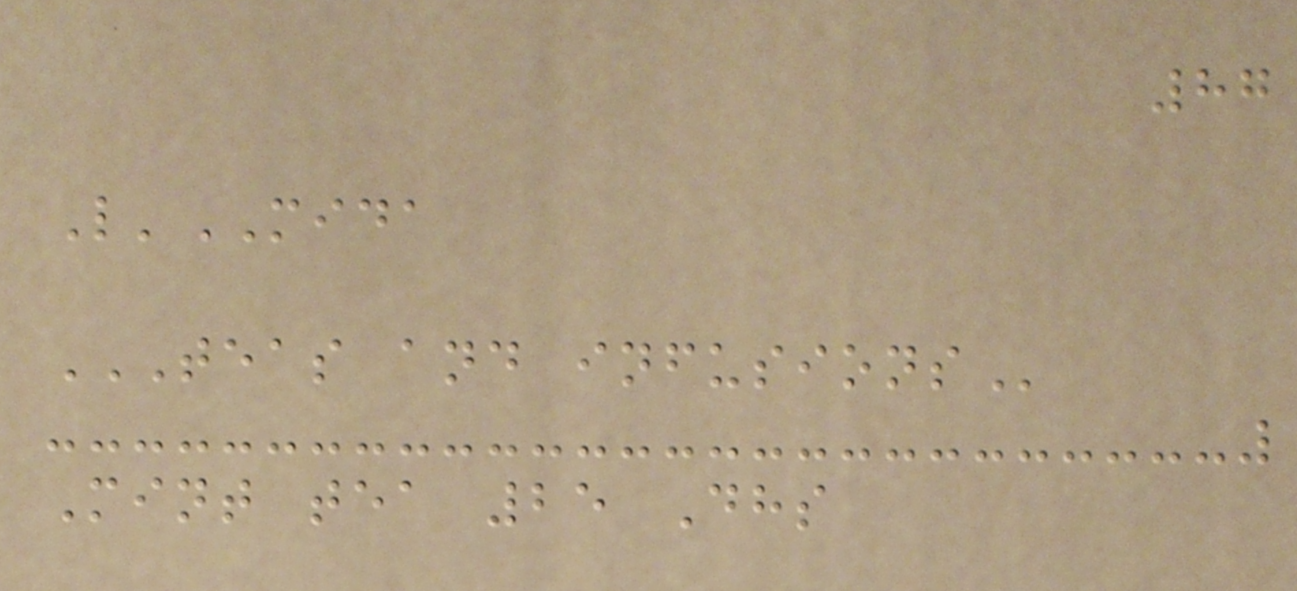87
L'MIDA
TEAS AND INFUSIONS
Mint tea 25 Dhs
